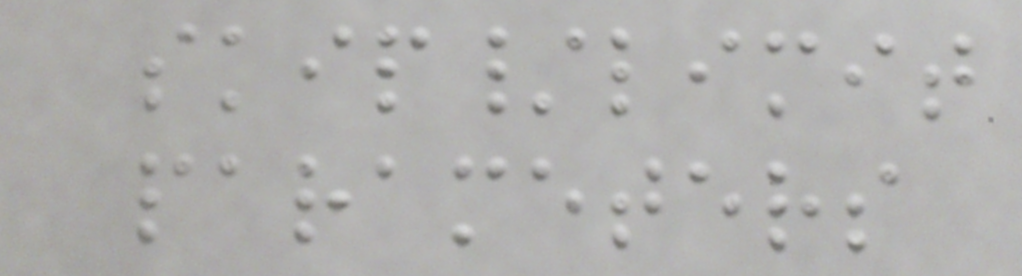skip/limit
parameters
